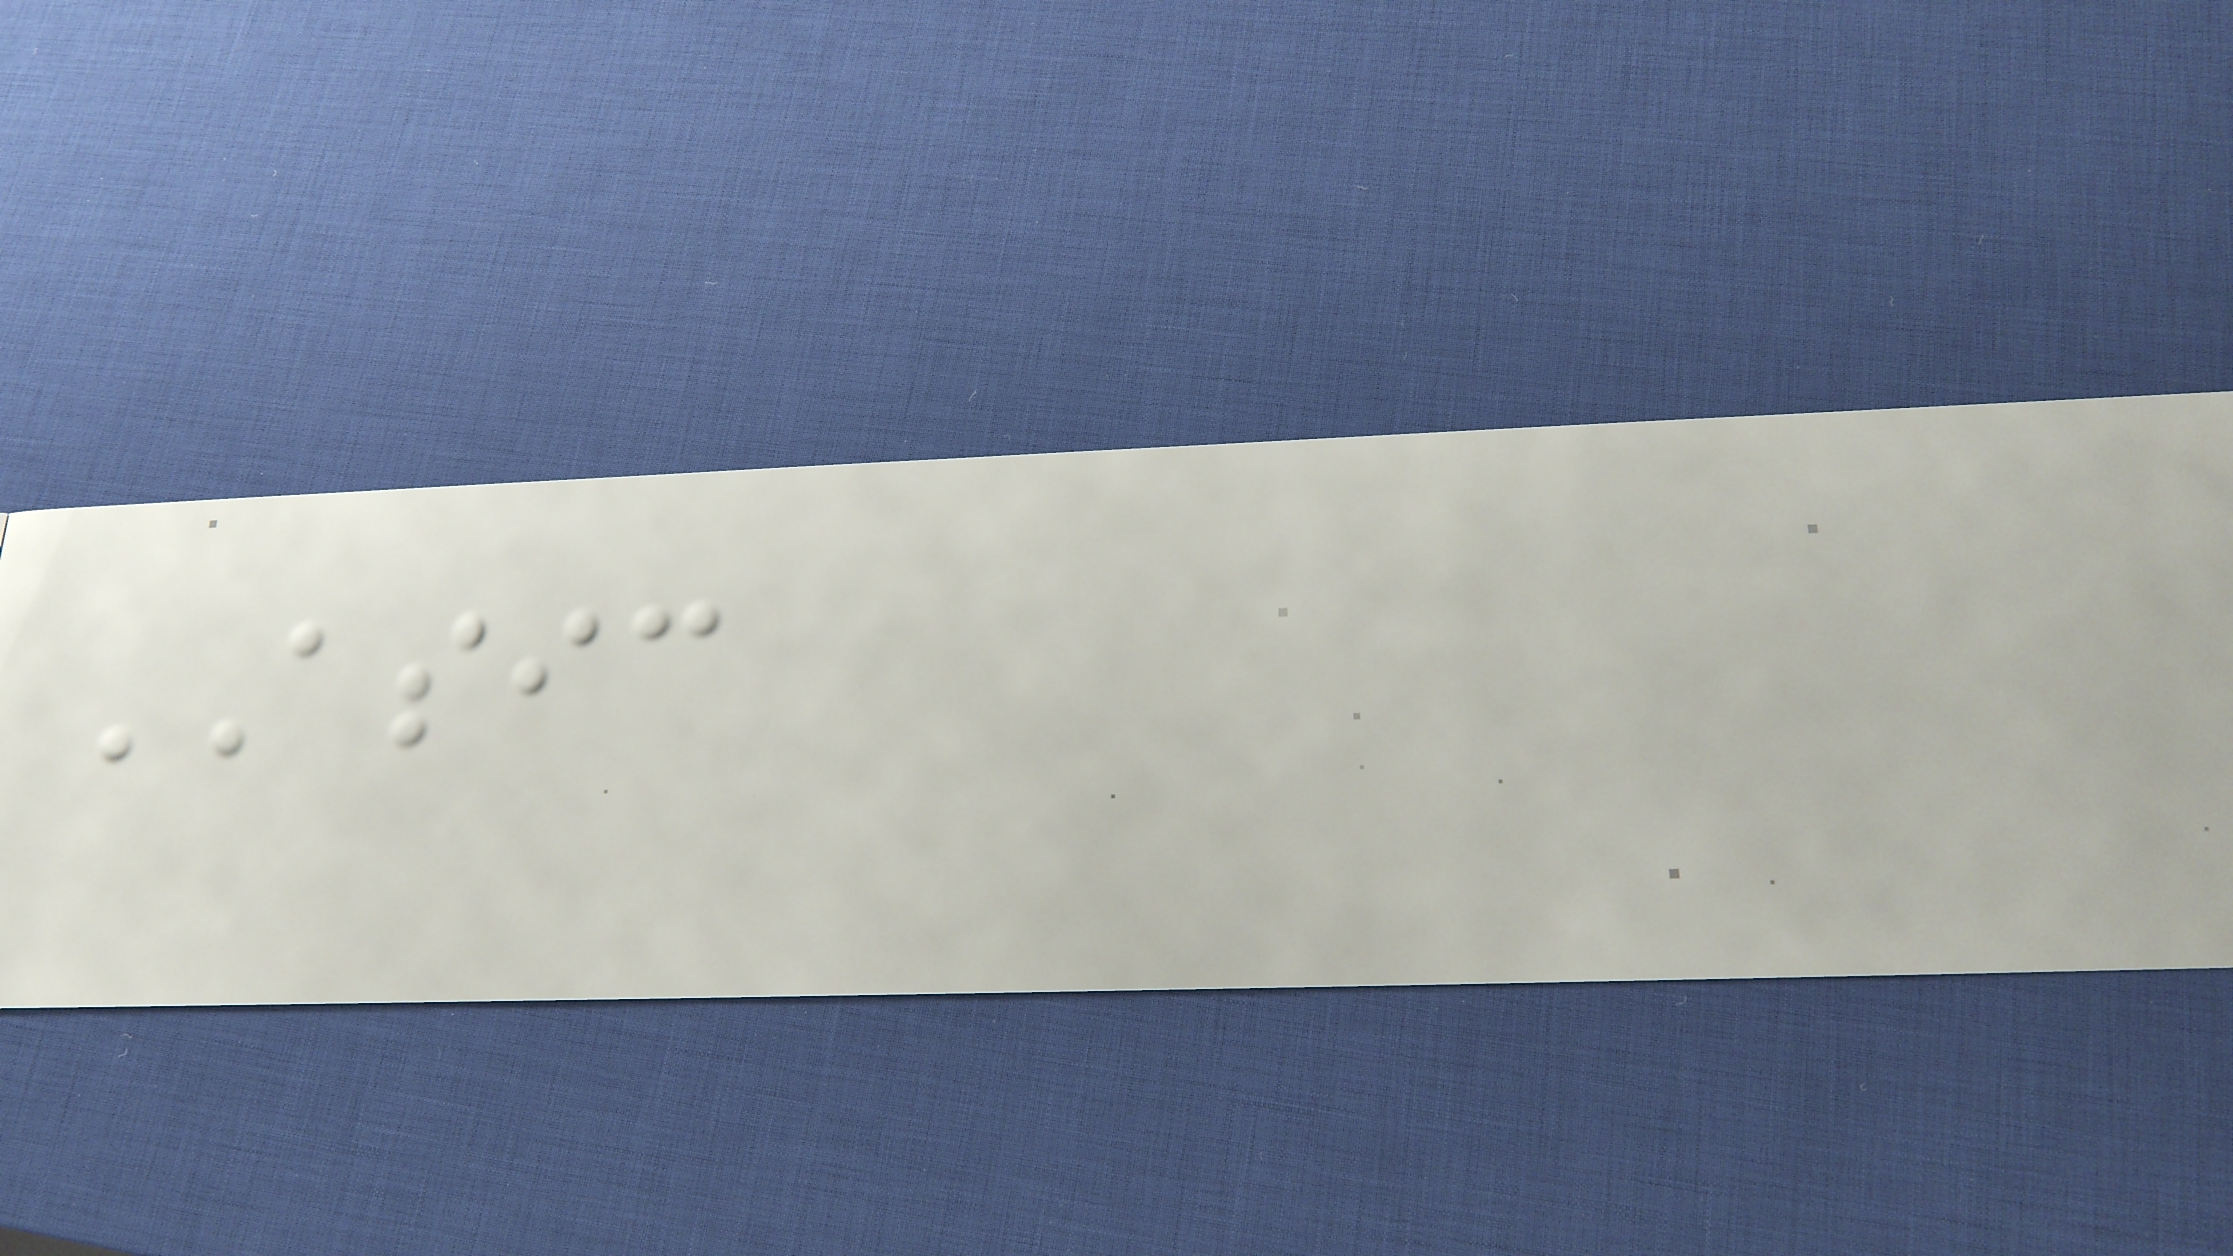ASIC
